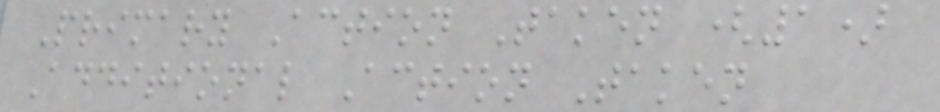Primary Action Taken (1)
Additional Action Taken
